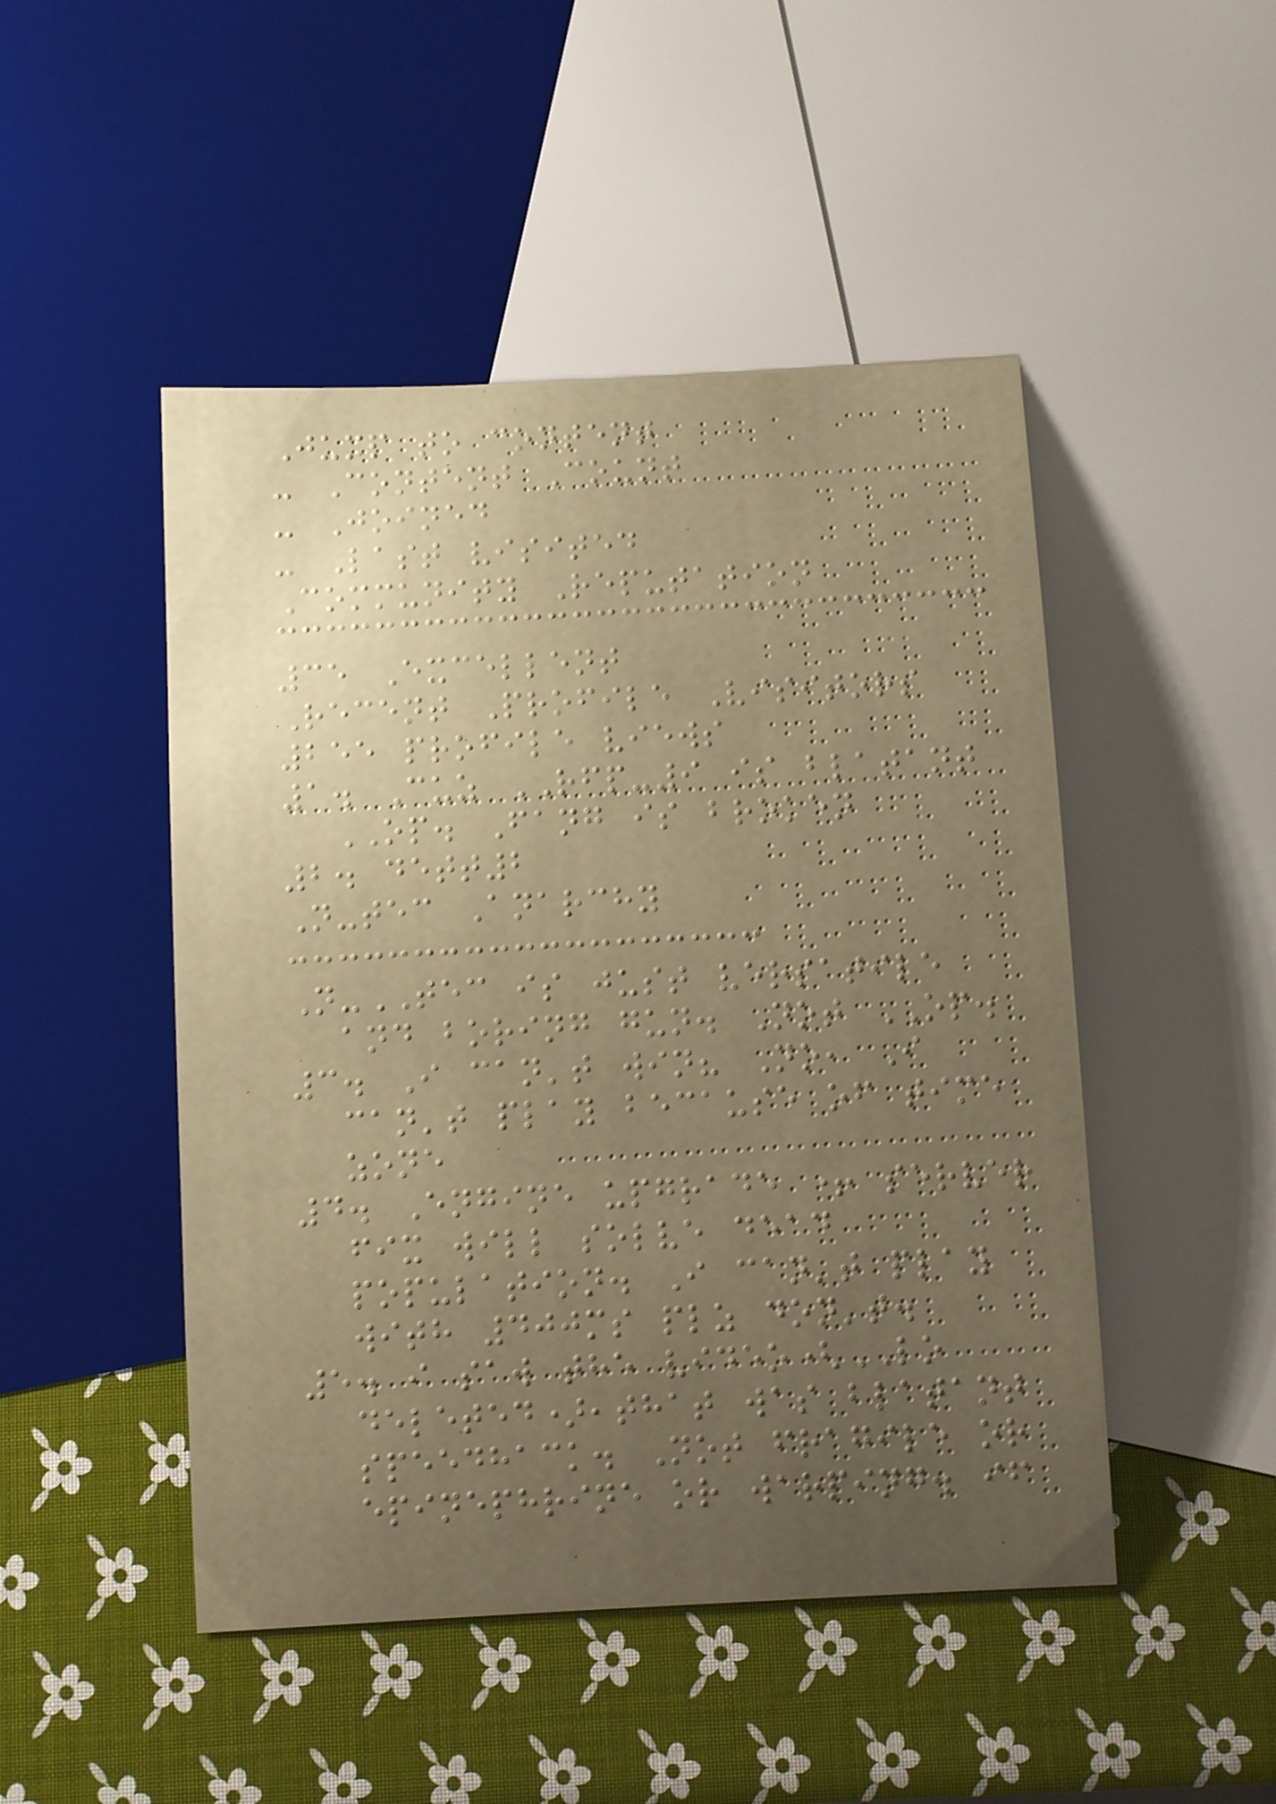Jump to content
- Content Count
- Joined
- Last visited
Community Reputation
35 Excellent
Recent Profile Visitors
255 profile views
1. Cuz RFP-9 is blatant
OP. Fang is broken
2. dett2
N-tec Anarchy
N-TEC is just versatile
and boring gun. Not OP.
3. I can't win? No, I
can't play because of time
zone
4. Engine upgrade + server
fix will solve dead
population. I can't play
with 400ms plz don't.
5. i saw the video(LO
deleted),that was blatant
speedhack. Not fragile or
epinephrine or warping. if
